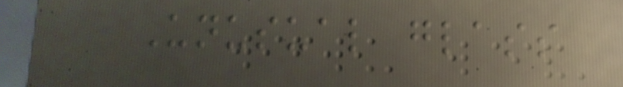Unusual glass
